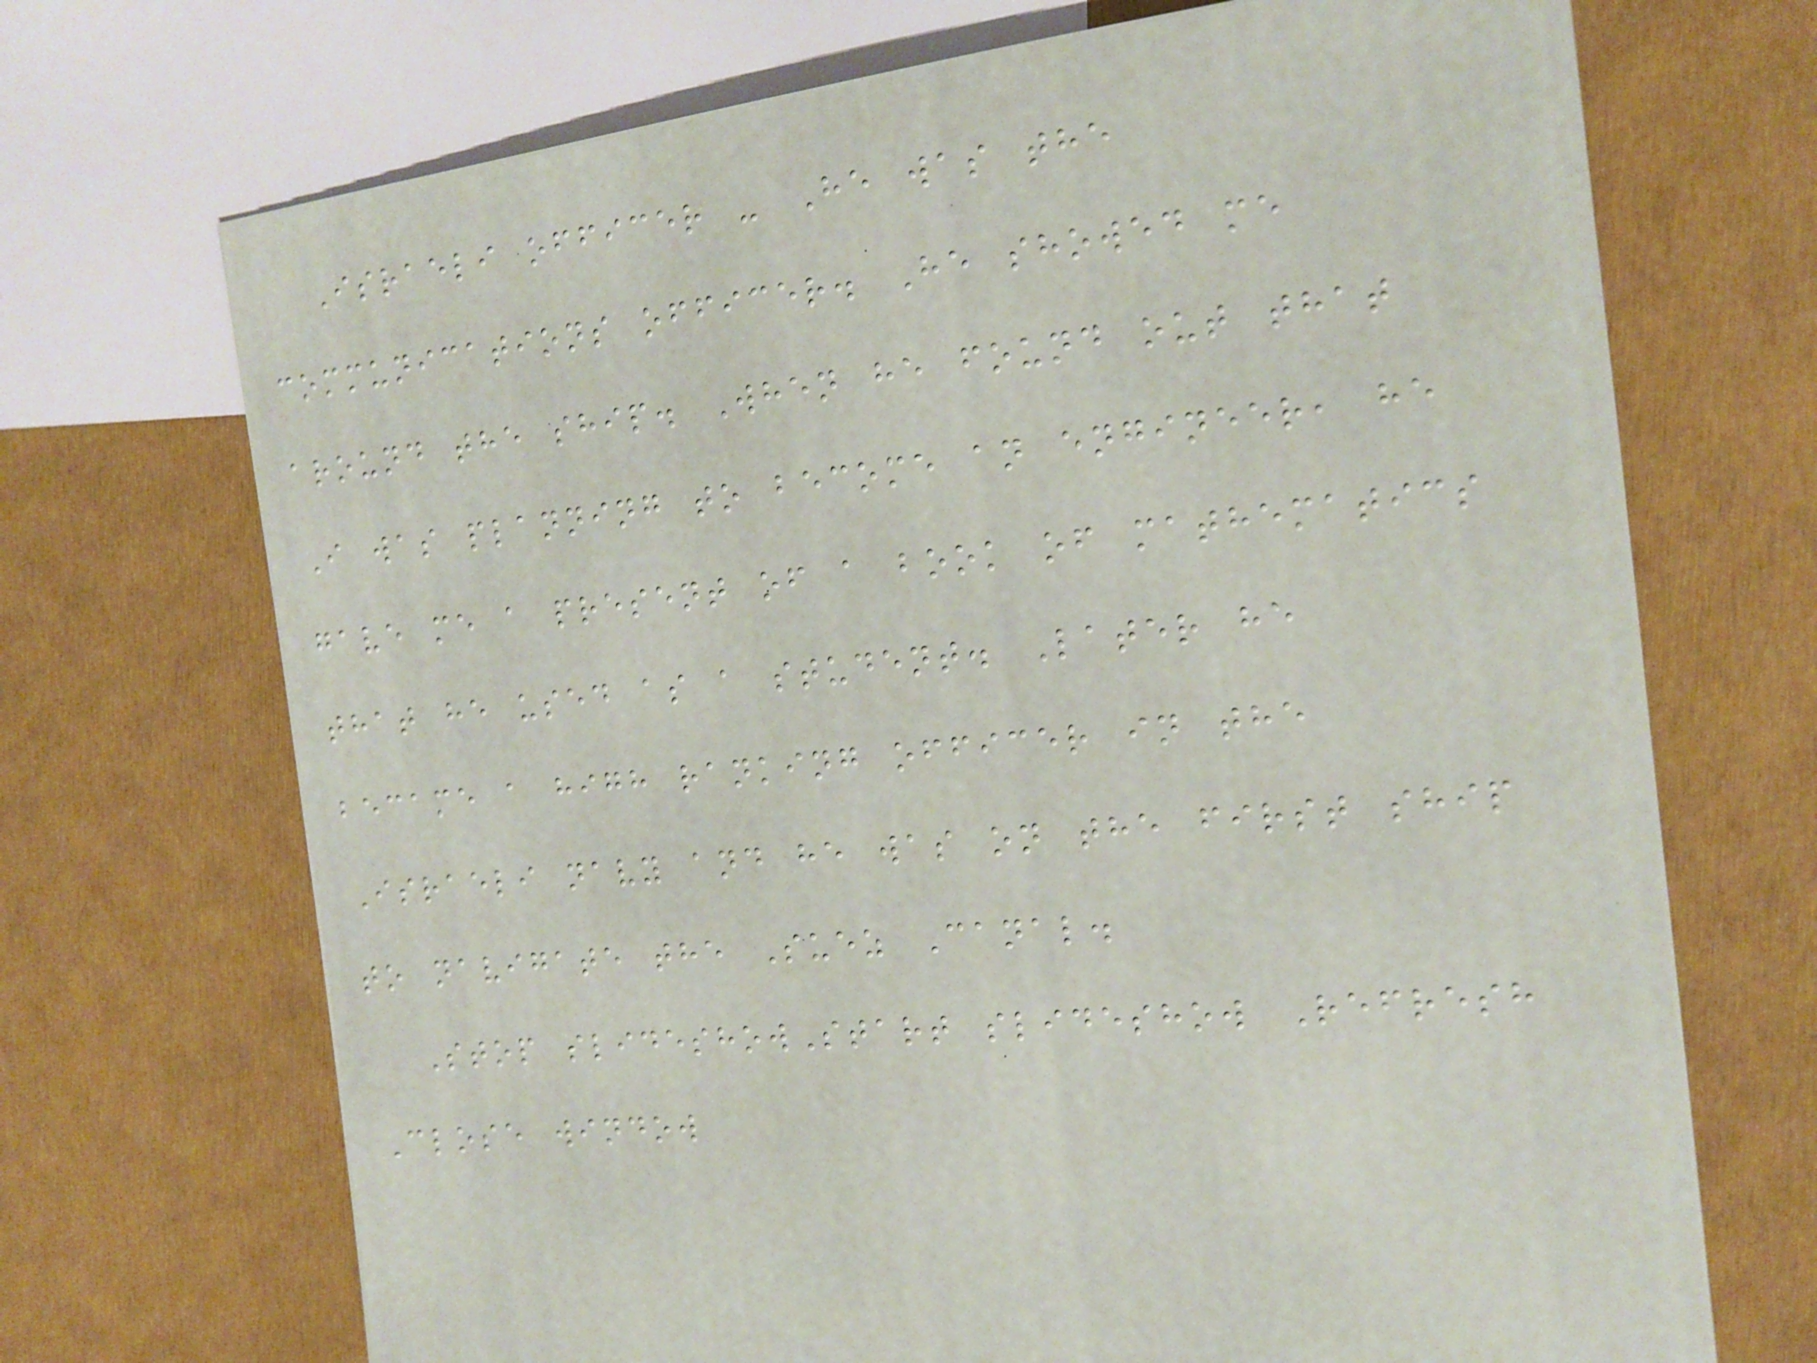Israeli officer - He was the
communications officer. He showed me
around the ship. When he found out that
I was planning to become an engineer, he
gave me a present of a book of mathematics
that he used as a student. Later he
became a high ranking officer in the
Israeli navy and he was on the first ship
to navigate the Suez Canal.
Stop slideshowStart slideshow Refresh
Close window
